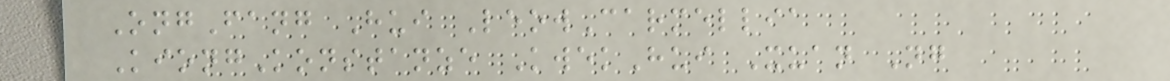OngFang Hui LeowCarmellia
KiongKonstanze KwekHui Xuan Ng
